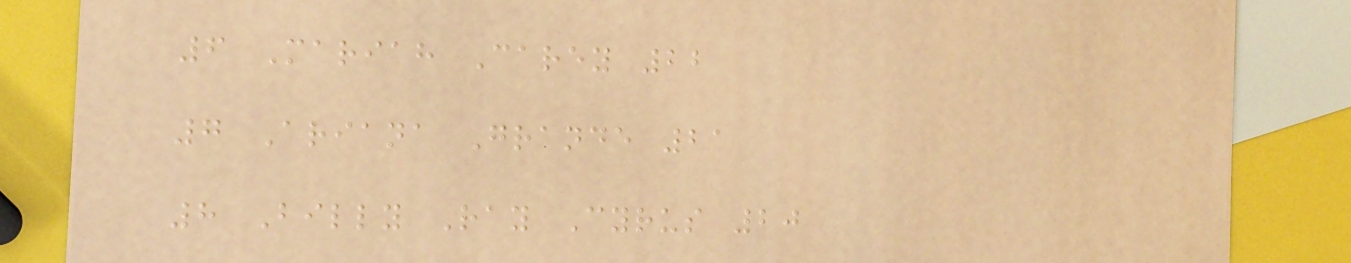6 Mariah Carey 22
7 Ariana Grande 21
8 Billy Ray Cyrus 20
